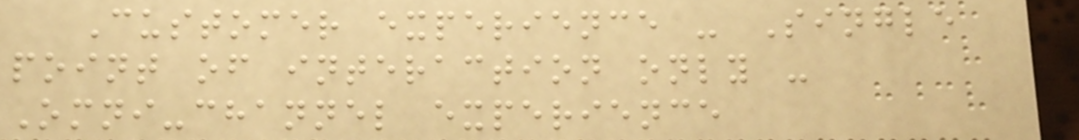Customer experience - Single
point of interaction only -
Omni-channel experience
